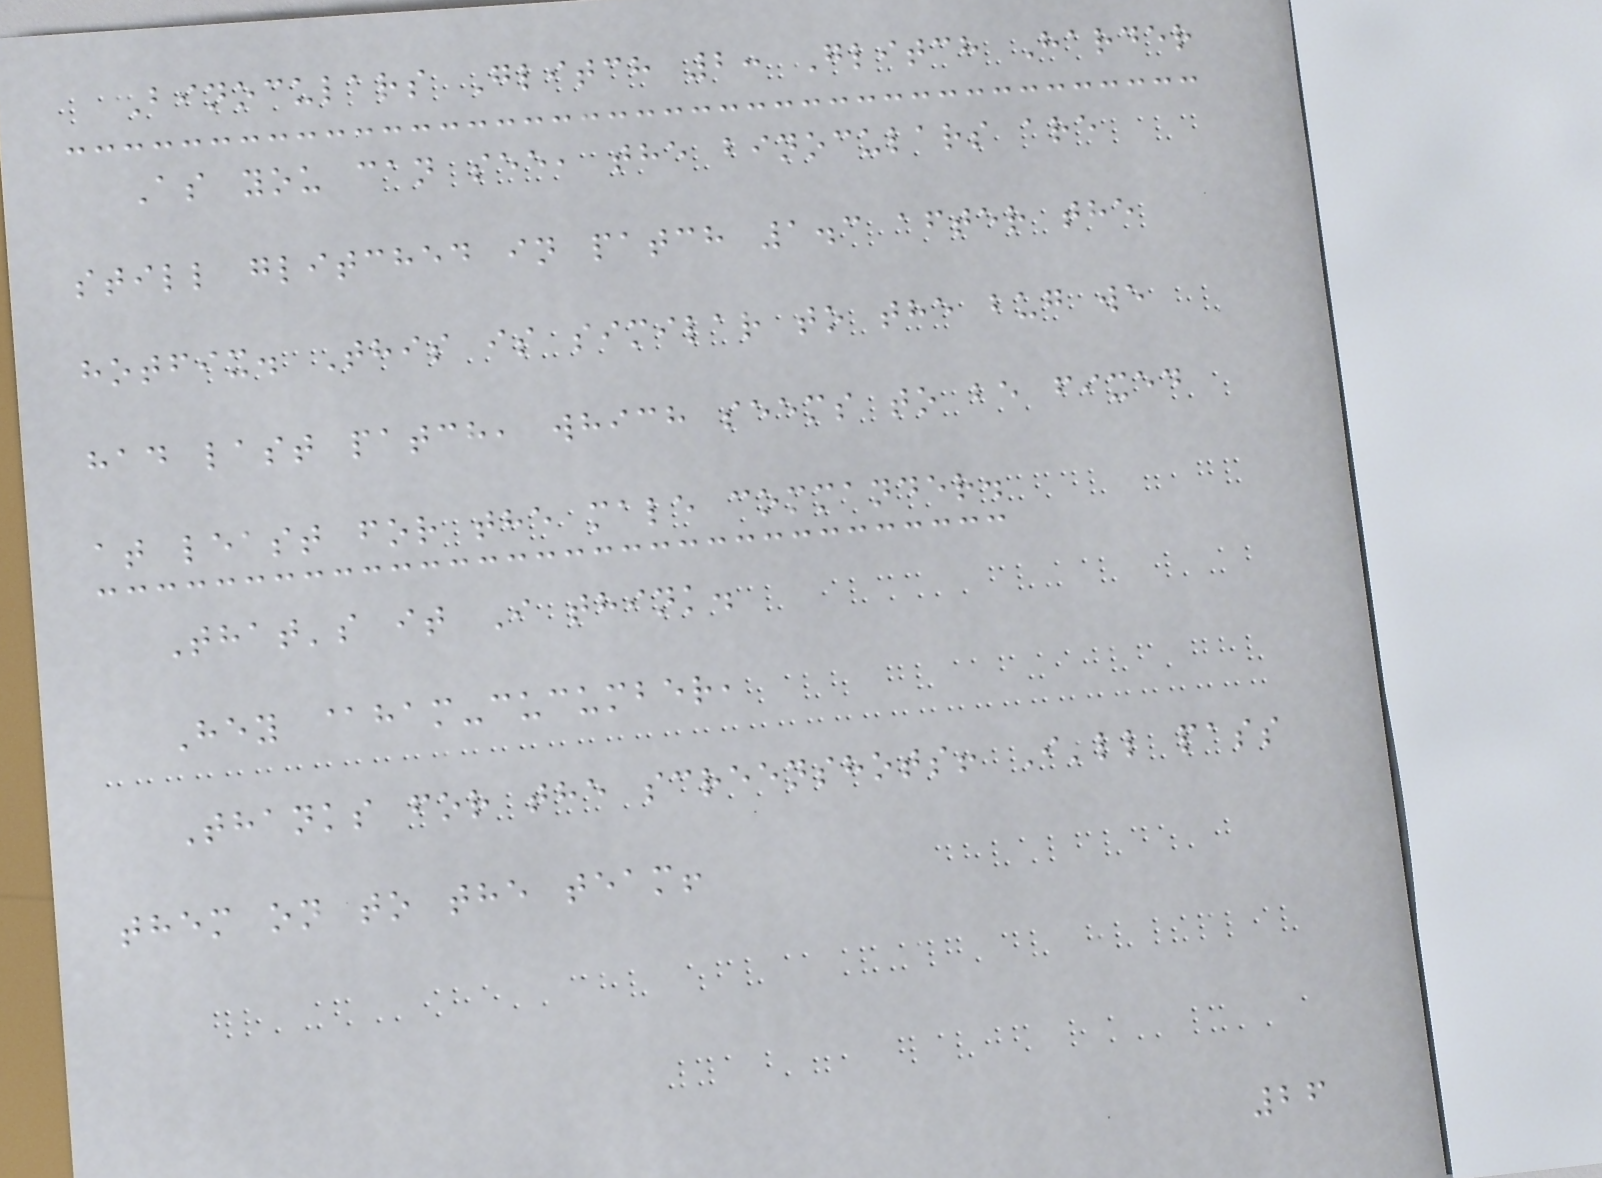Binoculars Glitch 2: Glitch Harder
As you can see, the binoculars are
still glitched in patch 1.3 after the
hotfix. This is similar to the bug we
had last patch, which seems to be fixed
at least for the male commander.
That's it I think.
Hey @ham-cucumber,
Thanks for the screenshots! I'll pass
them on to the team!
26
